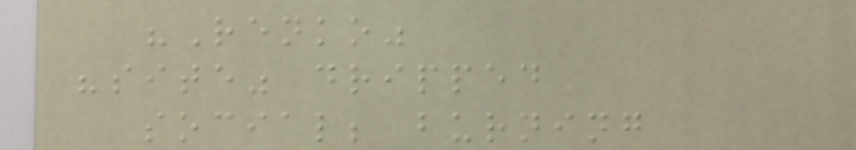"Renko"
"site" dripped
social; burning
